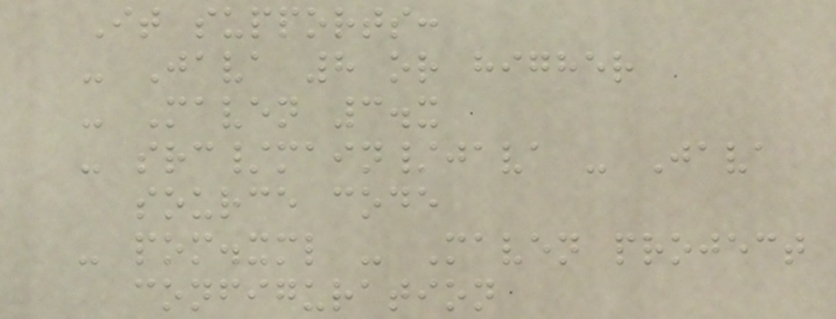It supports:
- Java 8 or higher
- Maven 3.x
- src/main/java - Java
source code
- pom.xml - Maven project
configuration
